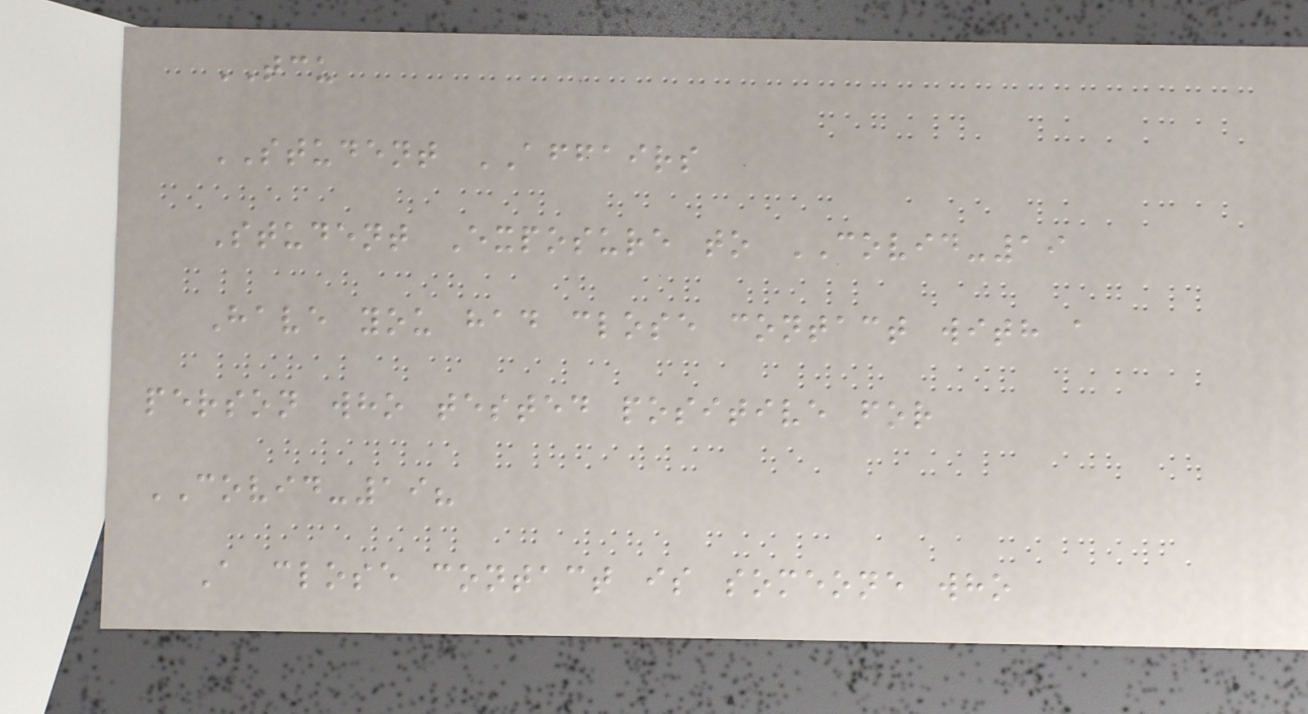TCU
STUDENT AFFAIRS
Student Exposure to COVID-19
Have you had close contact with a
person who tested positive for
COVID-19?
A close contact is someone who
